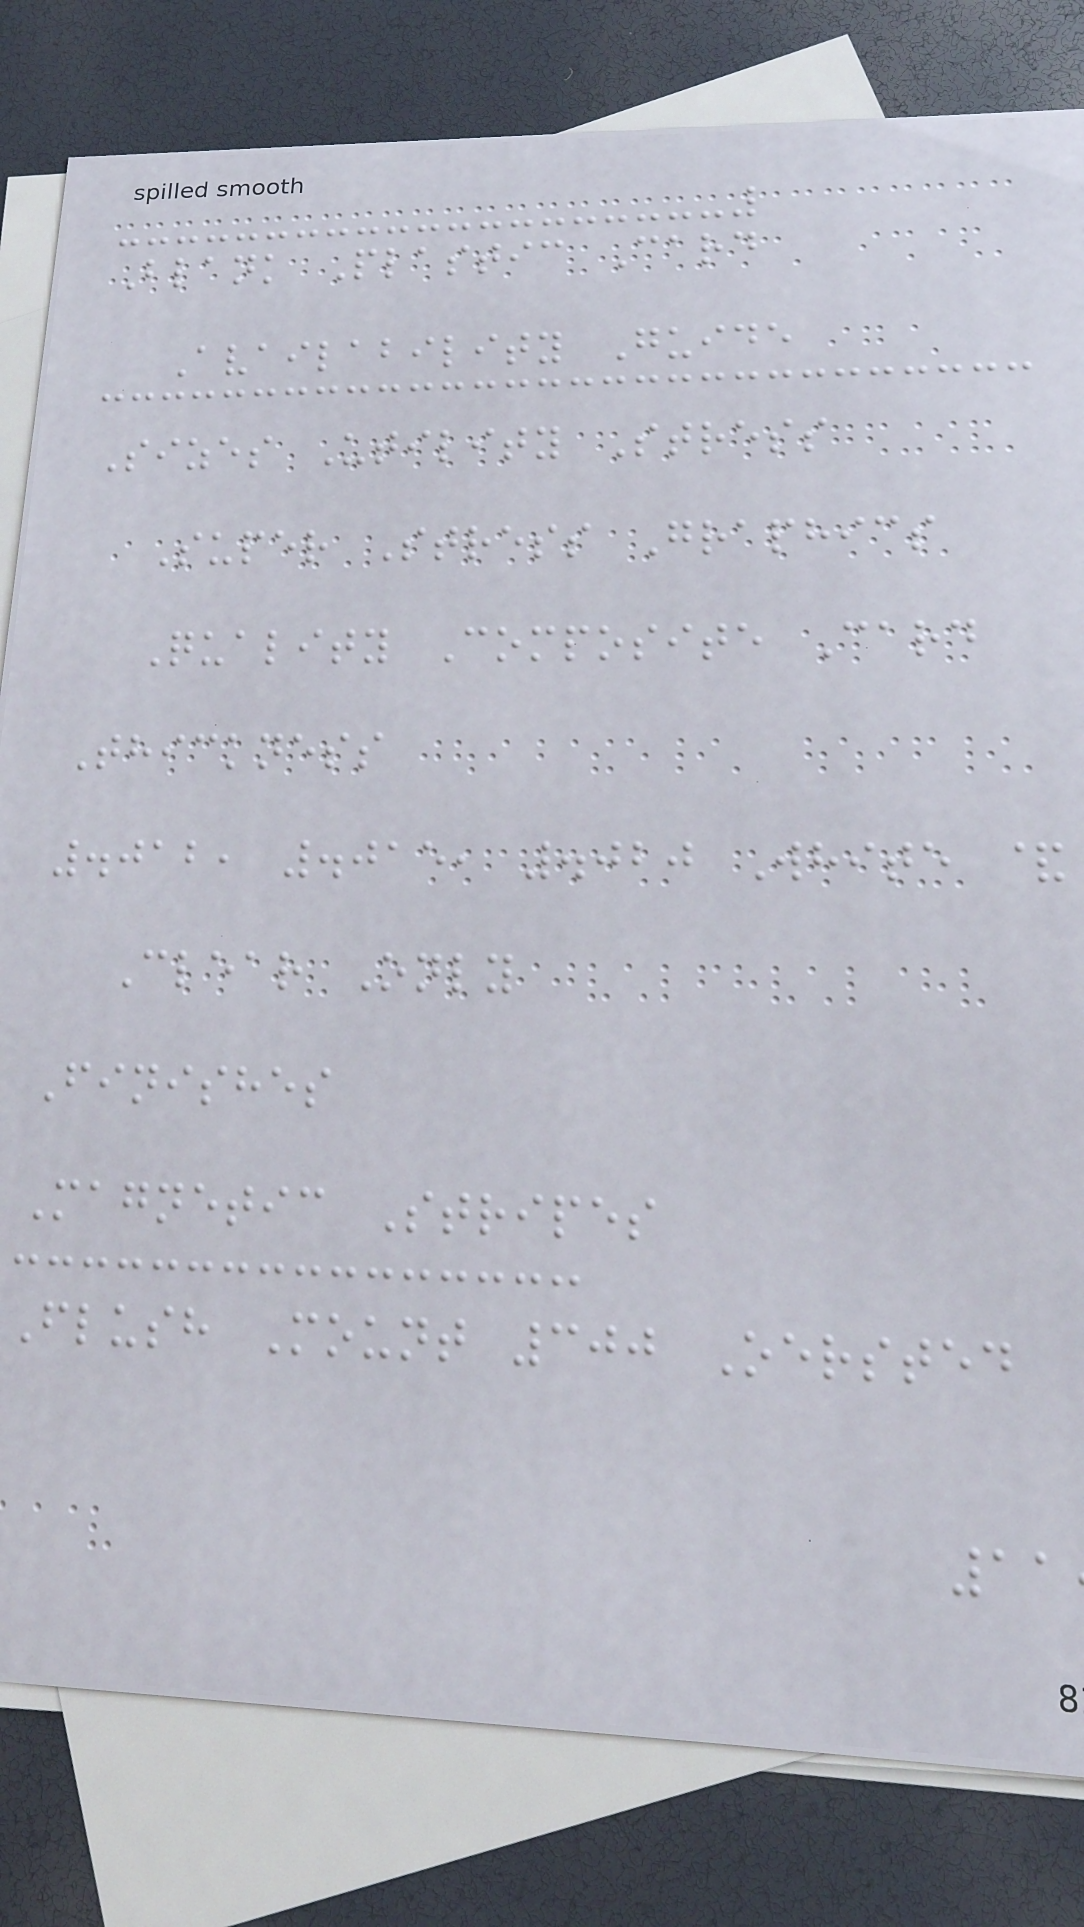Blank Plastic Card
Availability Guide
Sizes Utility Stress
Super Stress Graphics
Quality Composite Card
Thickness
.012, .015, .020 White &
Clear Only
Finishes
Magnetic Stripes
Flush Mount 300 Oersted
